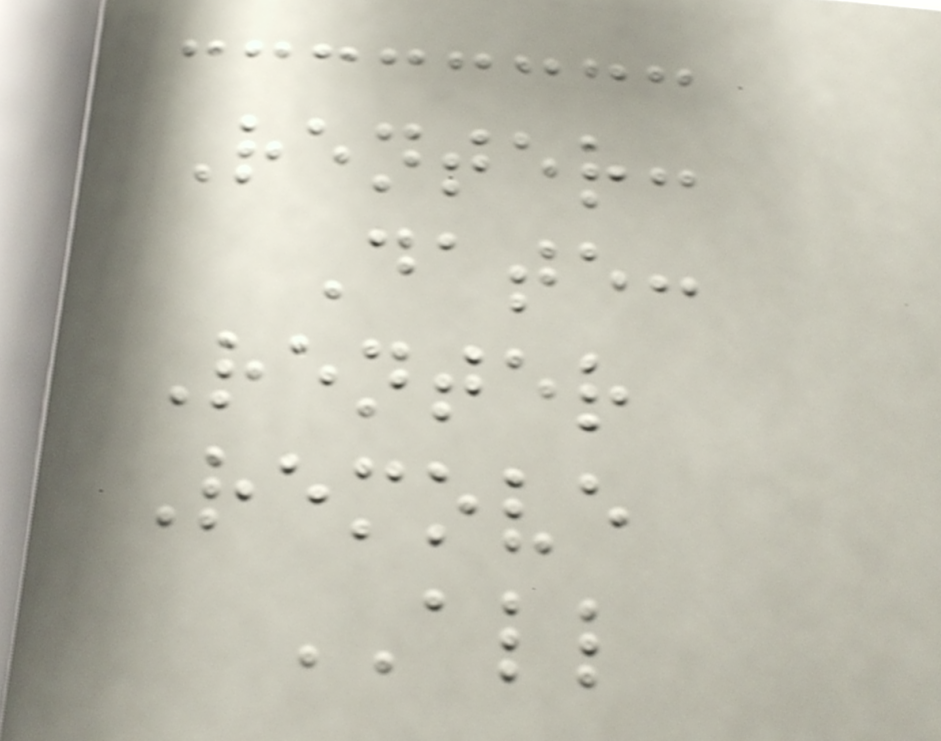Renter:
Date:
Renter
Remove
ALL
